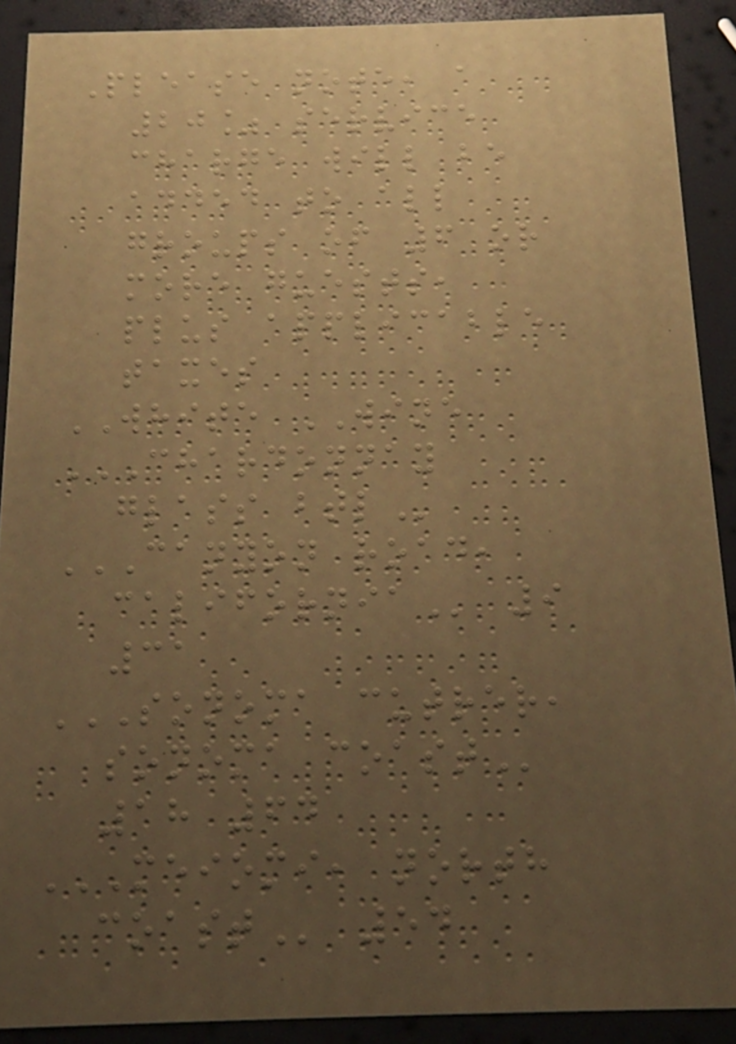Please note, a
20% service
charge will be
added to all
groups of 6 or
more guests,
plus applicable
taxes
WHITE WINE
CHARDONNAY
GLASS BTL
CANYON ROAD,
CALIFORNIA 9
31
SONOMA CUTRER,
SONOMA COAST
18 64
MEIOMI, NORTH
COAST 54
